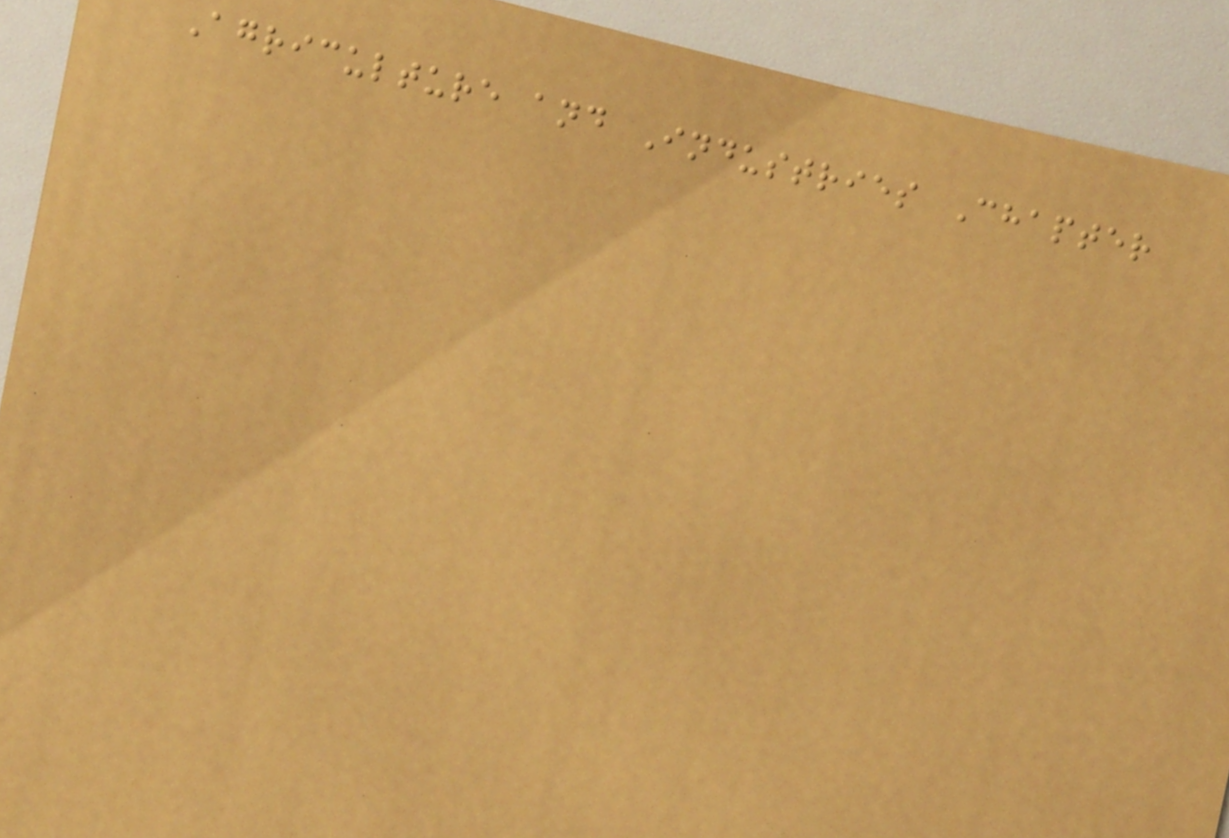Agriculture and Industries Chapter
